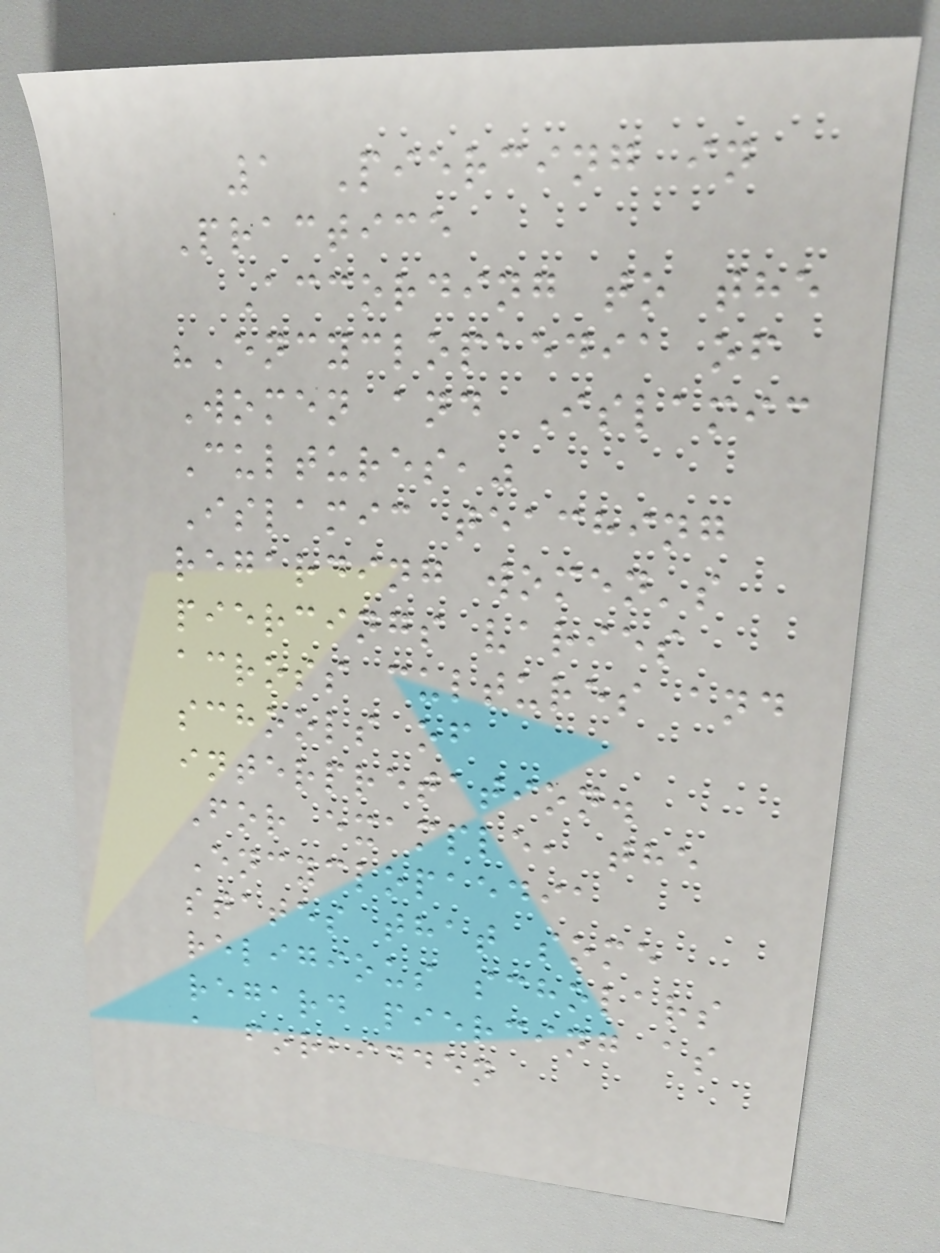1 Piercing in
Practice
According to the
"Encyclopaedia of
Women and Islamic
Cultures,"
Islamic teaching
regarding women's
piercings varies
across cultures and
schools of
interpretation.
For example, the
Encyclopaedia
states that some
religious scholars
regard piercing as
a forbidden
